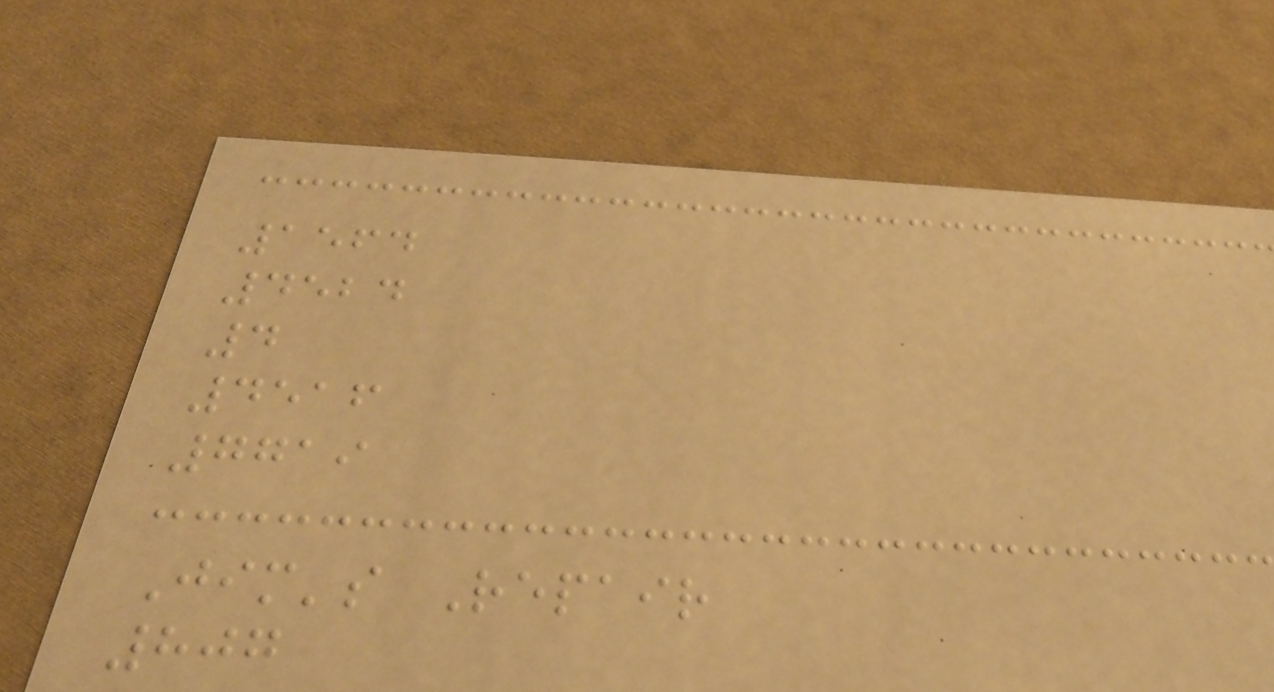1564
4524
4
4516
7719
Jim's Repair
807
